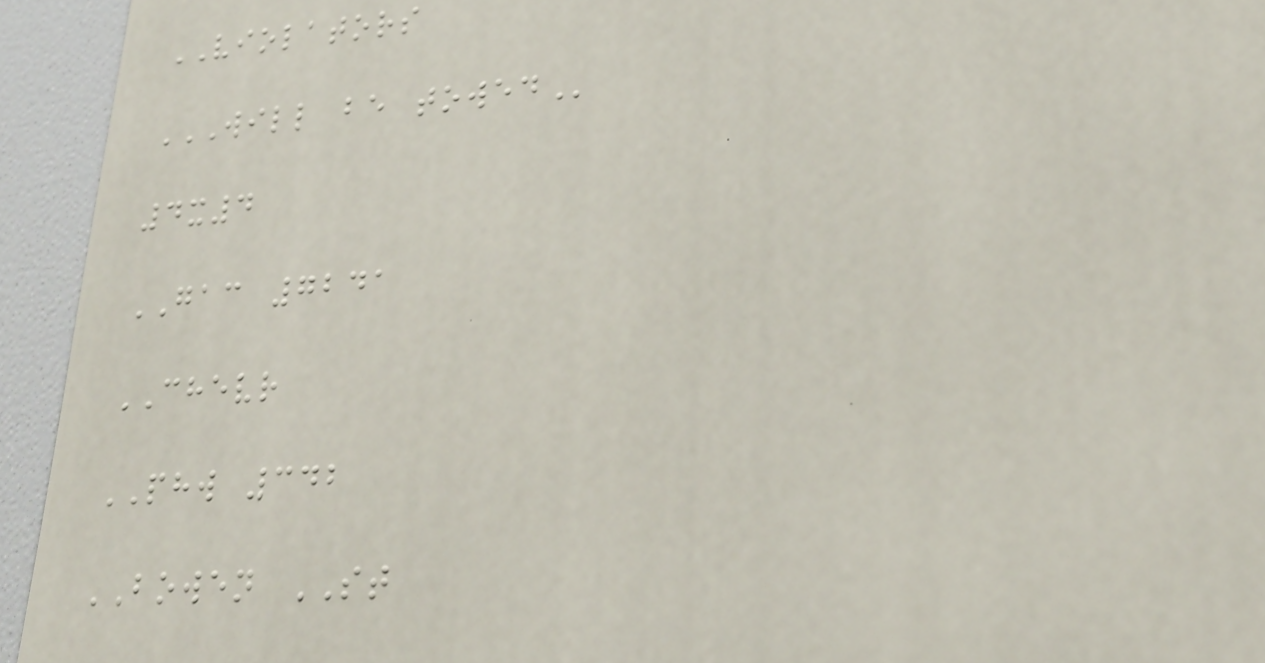VIOLATORS
WILL BE TOWED
4x4
GAC 7241
CHEVR
PHW 342
BOWEN ST
